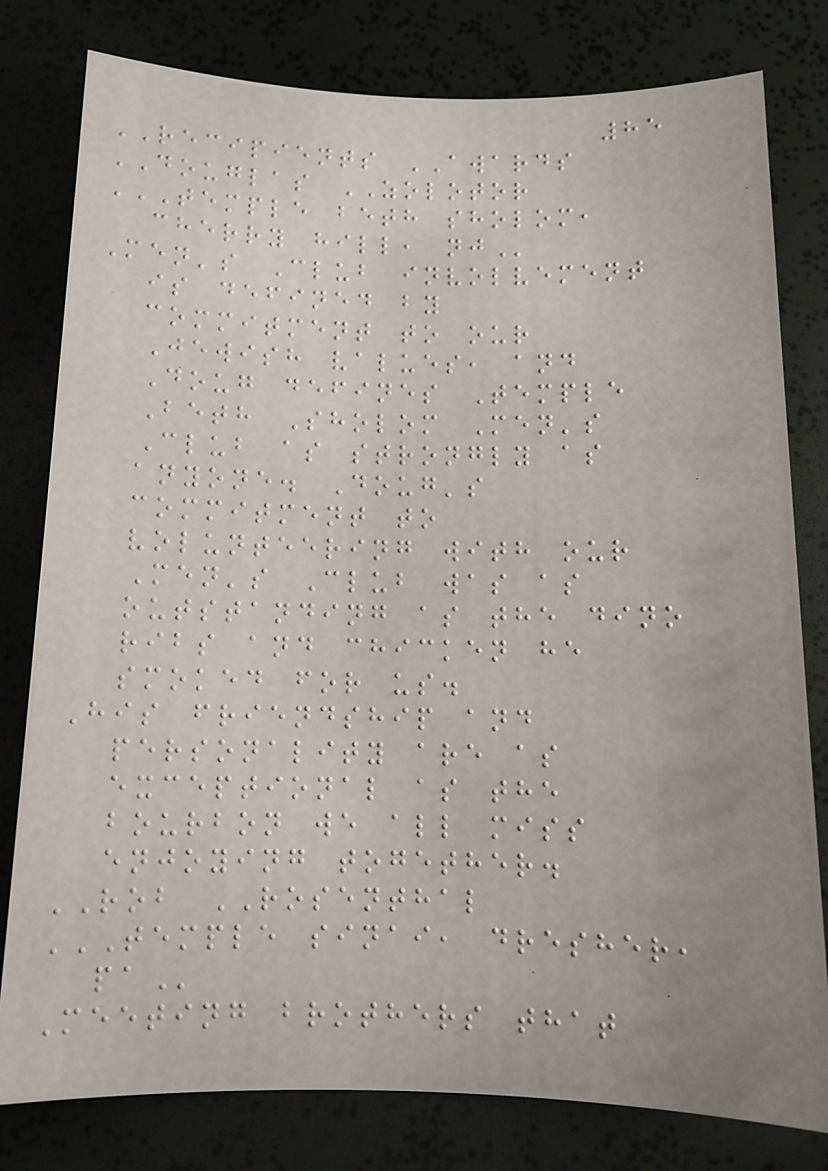85
RECIPIENTS AWARDS
DOUGLAS ZOLOTOR
TEMPLE BETH SHOLOM,
CHERRY HILL, NJ
Men's Club involvement
is defined by
commitment to our
Jewish values, and
Doug defines Temple
Beth Sholom Men's
Club as strongly as
anyone. Doug's
commitment to
volunteering with our
Men's Club was as
outstanding as the dino
ribs and chicken he
smoked for us.
His friendship and
personality are as
exceptional as the
bourbon we all miss
enjoying together.
ROB ROSENTHAL
TEMPLE SINAI, DRESHER,
PA
Meeting brothers that
